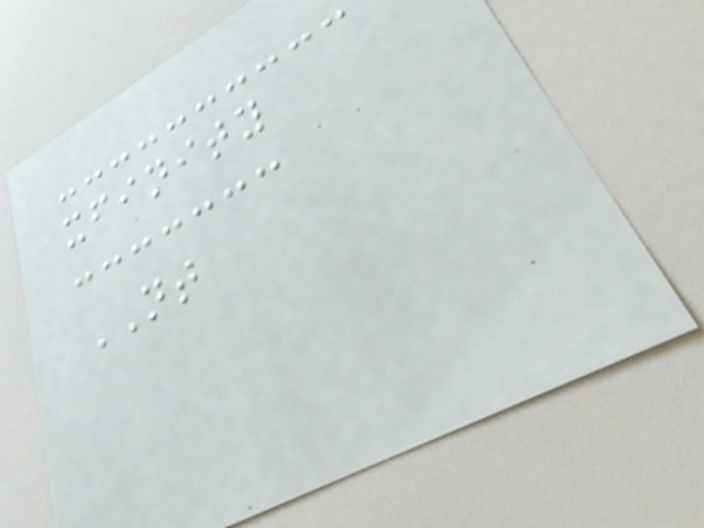xfinity
NT
